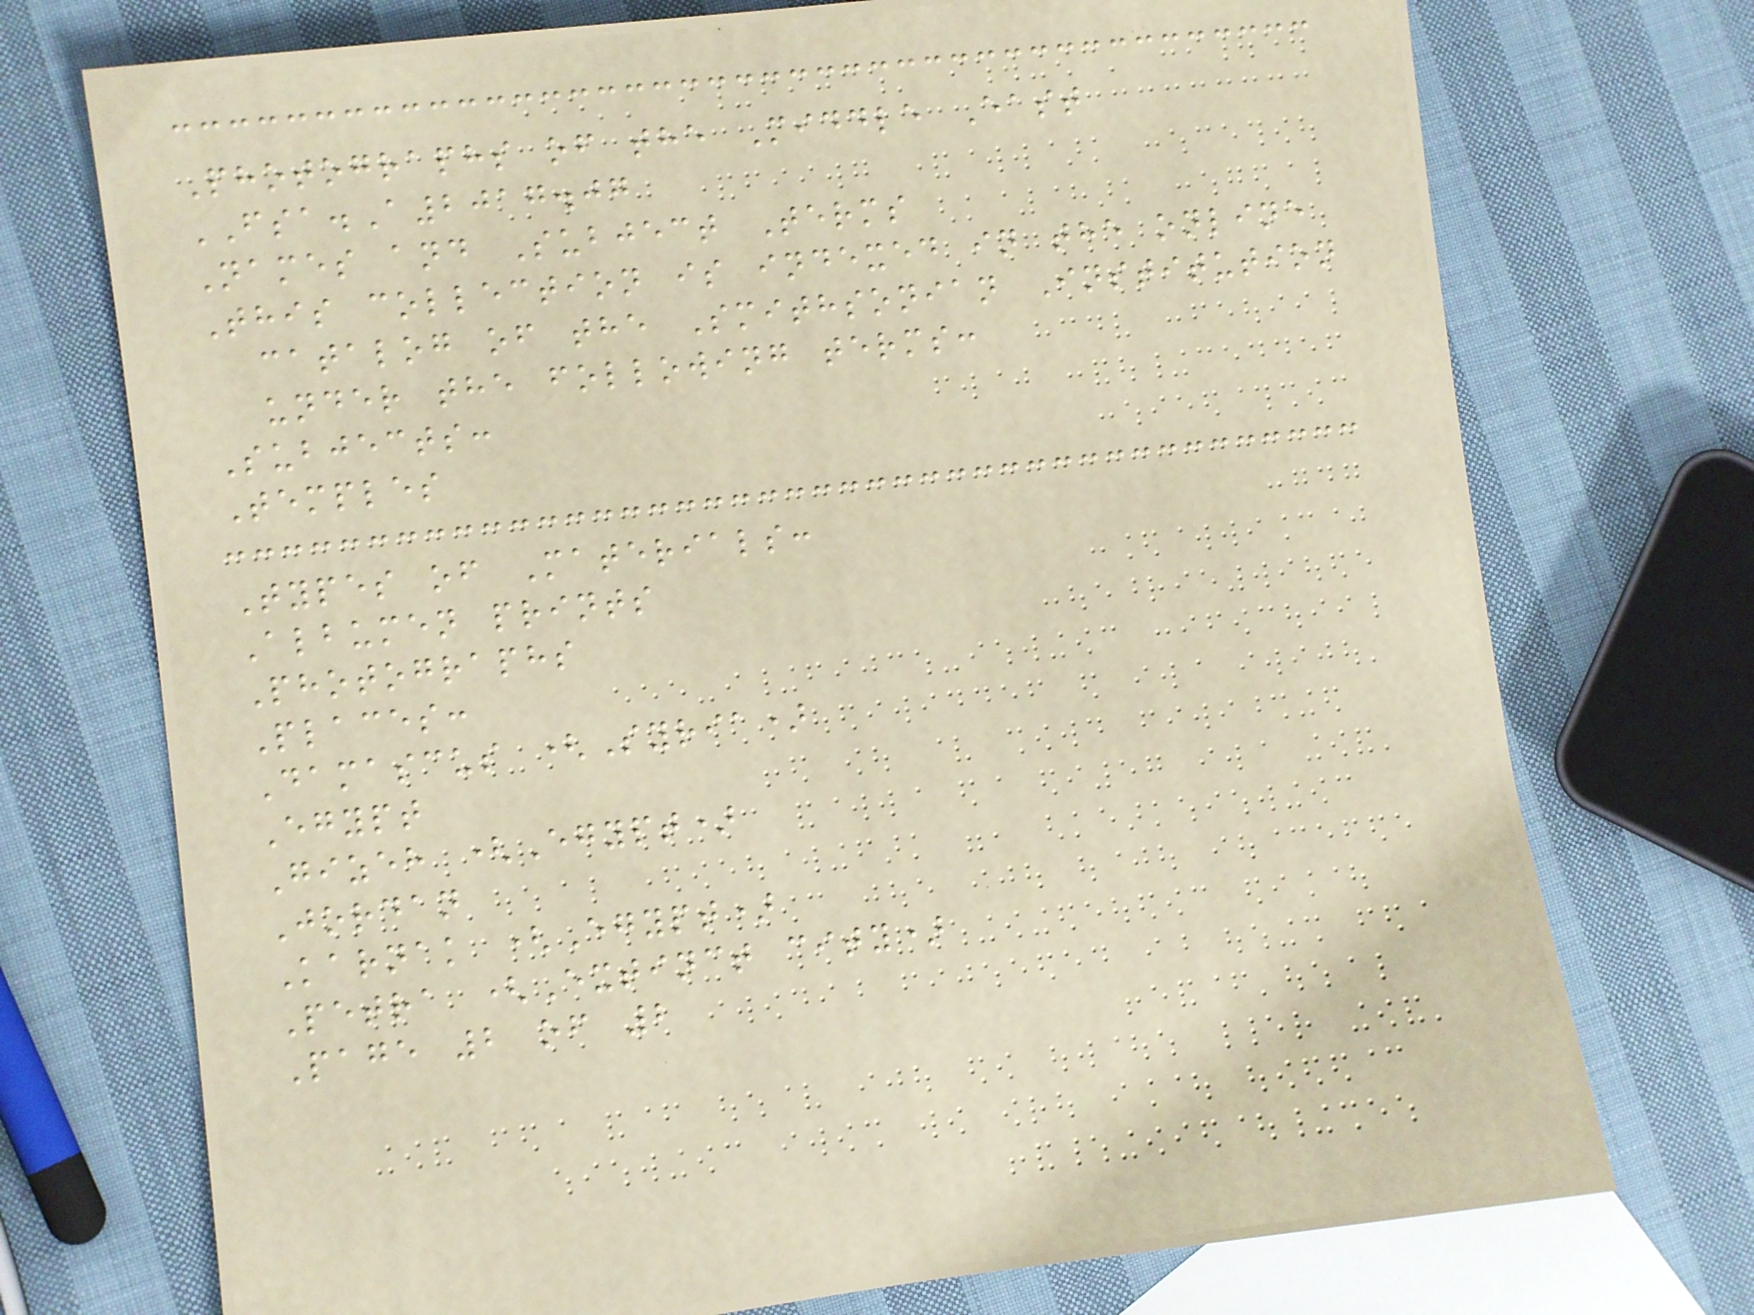Photographs of the Middle East
FSA.A2017.07
Names and Subject Terms
This collection is indexed in the online
catalog of the Smithsonian Institution
under the following terms:
Subjects:
Temples
Types of Materials:
Albumen prints
Photographs
Places:
Damascus (Syria)
Egypt
Gizeh (Egypt)
Jordan
Karnak (Egypt)
Petra (Extinct city)
Page 2 of 2
